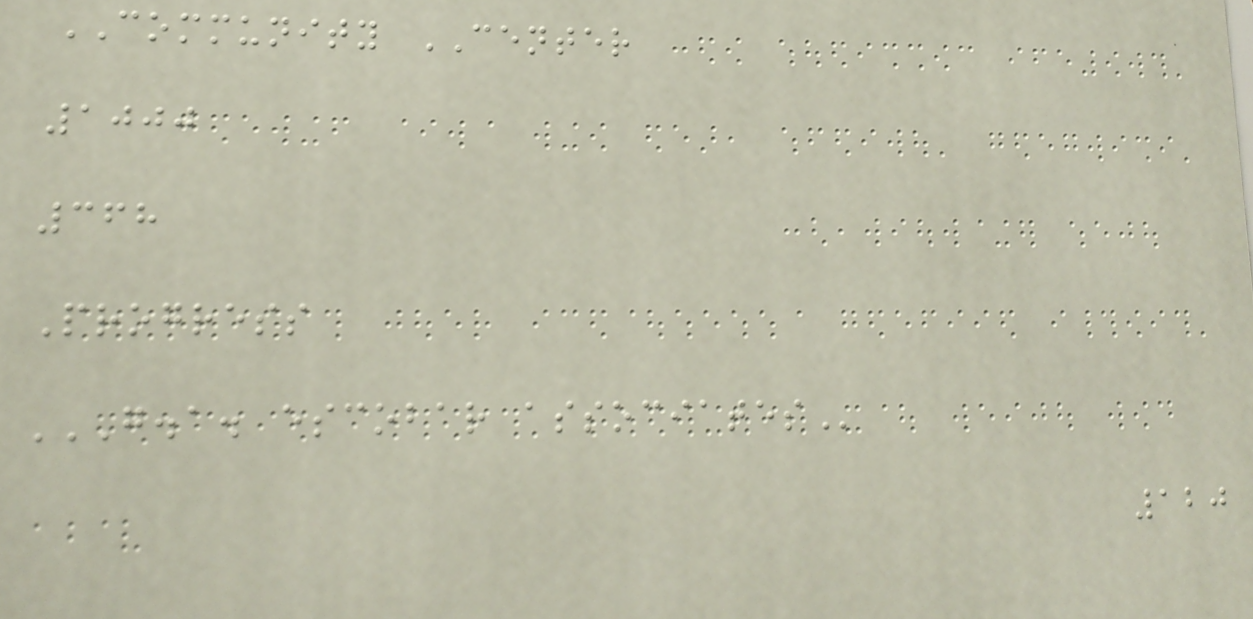COMMUNITY CENTER
1000
368
Progress
G.A. ESCOBAR ASSOCIATES
120
